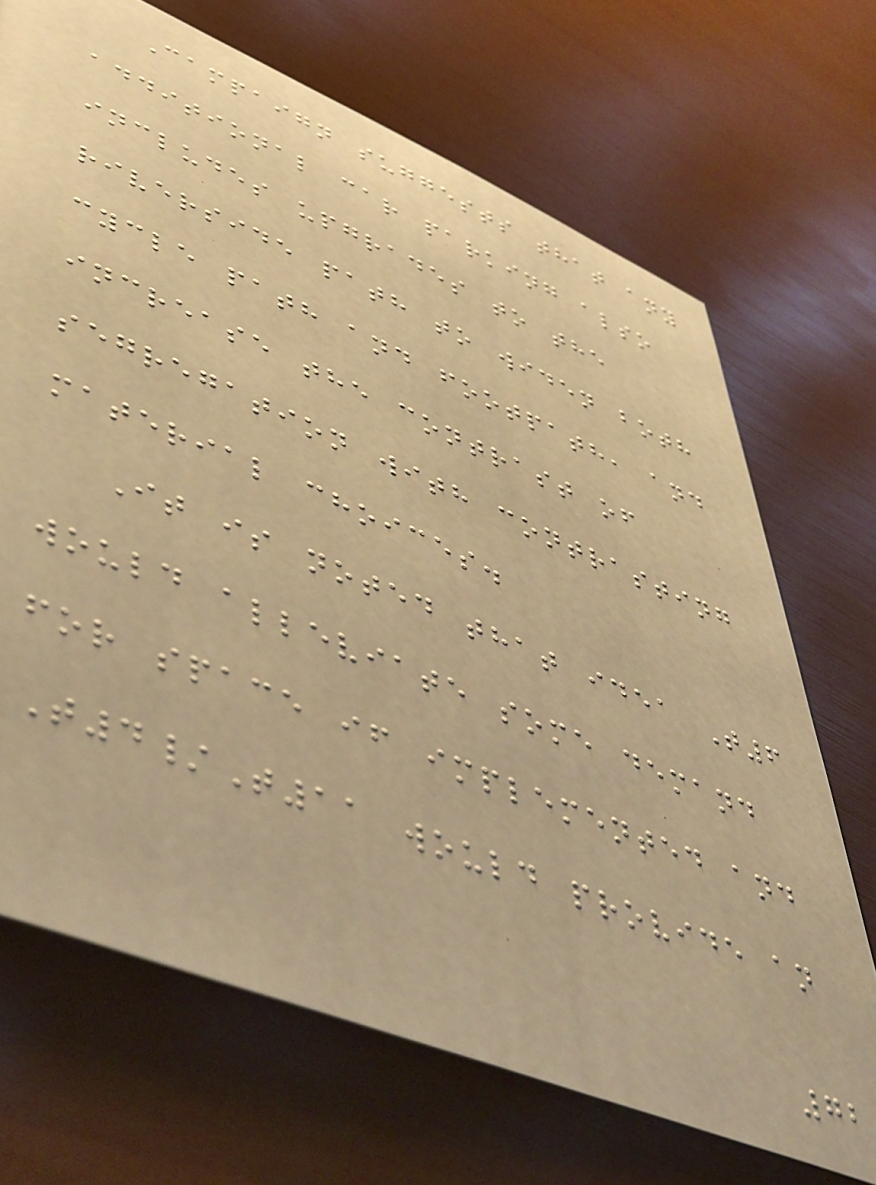Campaign suggests that any
additional car parking also
includes upgrades to the
riverside path to widen both
cycle path and footpath, and
increase the contrast of
segregation with contrasting
material choices.
It is noted that idea T6
would alleviate some demand
for space if implemented and
T4/T11 would provide an
72
